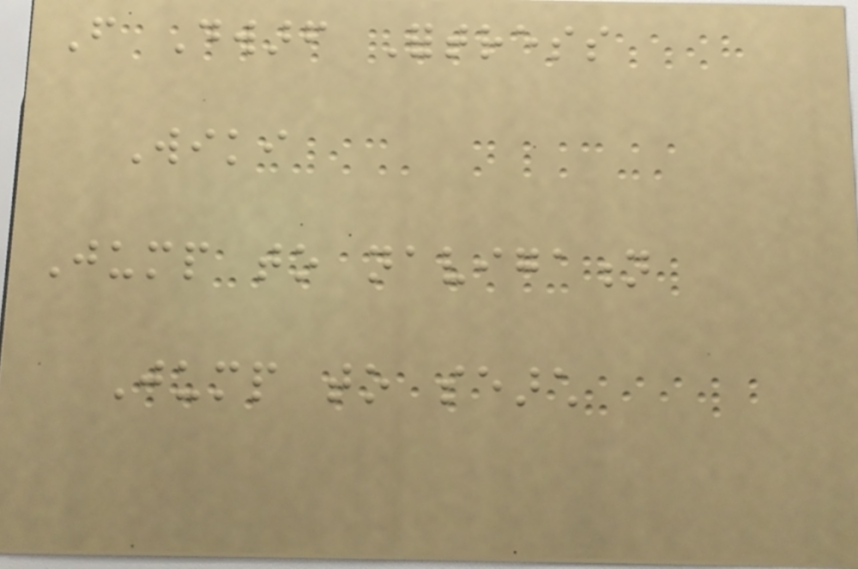From Dwarf Fortress
Wiki
Jump to navigation
Jump to search
